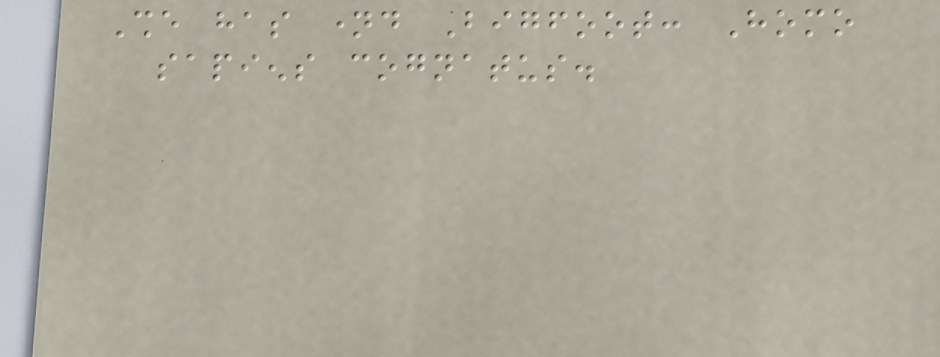She has named Bigfoot: Homo
sapiens cognatus.
